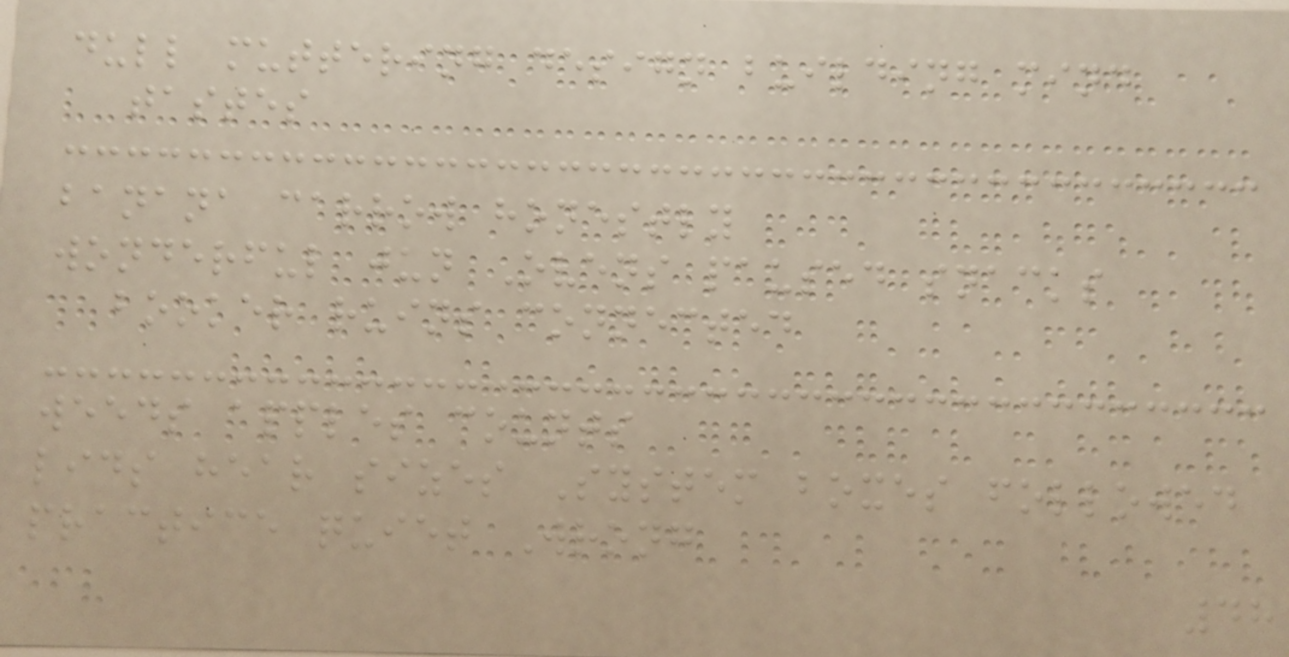dull muttering design building mind
tastes
banana carrow honestly
wonderful jun Ovens paused snacks
booker ruins connected
weeds apples counts
lids hear sizes System boxes followed
practice quiet Wrong
48
